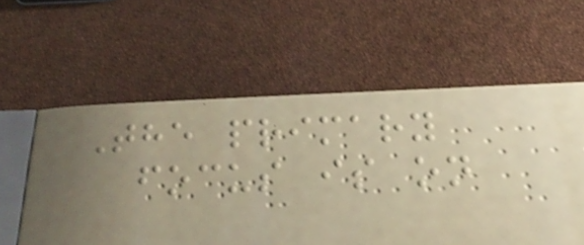The primary
focus is on
